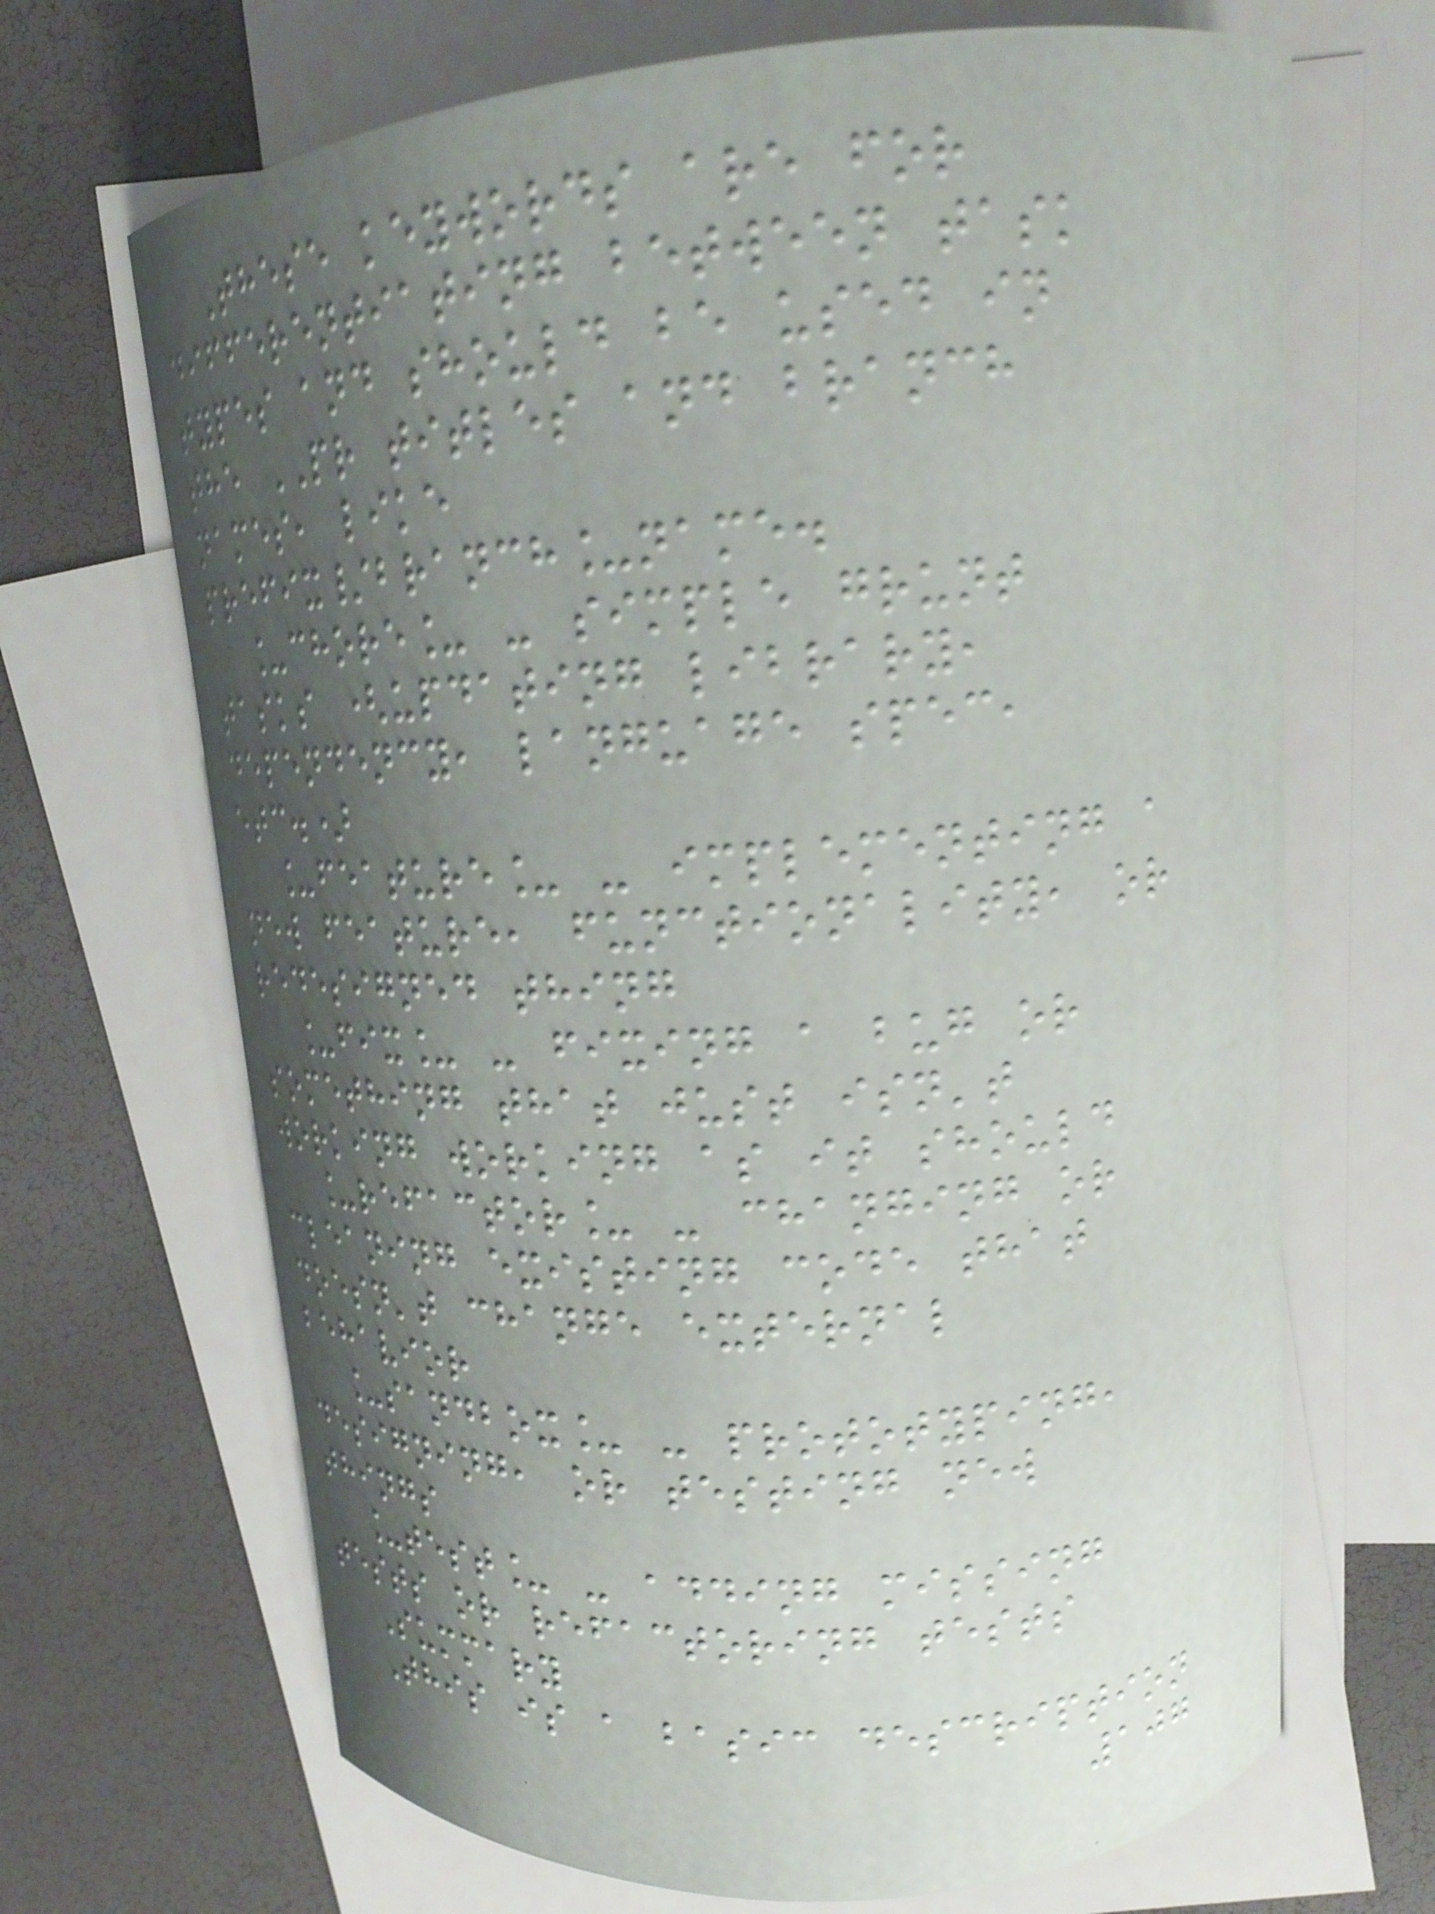These keywords are for
differentiating between task
types and should be used in
the PR titles and branch
names, like
prefix/branch_name.
_chore_ - simple grunt
tasks (updating library,
dependency, language spec,
etc.)
_feature_ - implementing a
new feature, functionality, or
redesigned thing
_fix_ - fixing a bug or
something that just isn't
working working as it should
_refactor_ - changing or
cleaning existing code that
doesn't change external
behavior
_sandbox_ - prototyping,
designing, or testing new
things
_test_ - adding missing
tests or refactoring tests
Summary
This is a basic description
107
